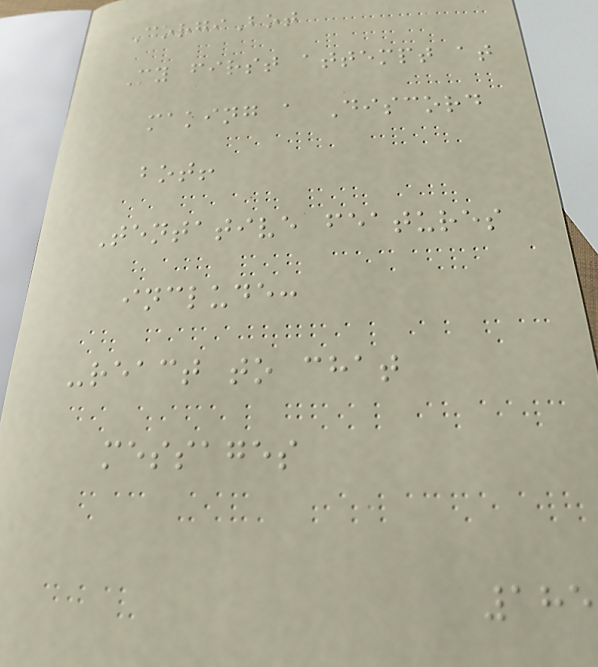CorgiBot
My first attempt at
making a Discord
bot!
Tentative features
include:
-react to chat
messages
185
